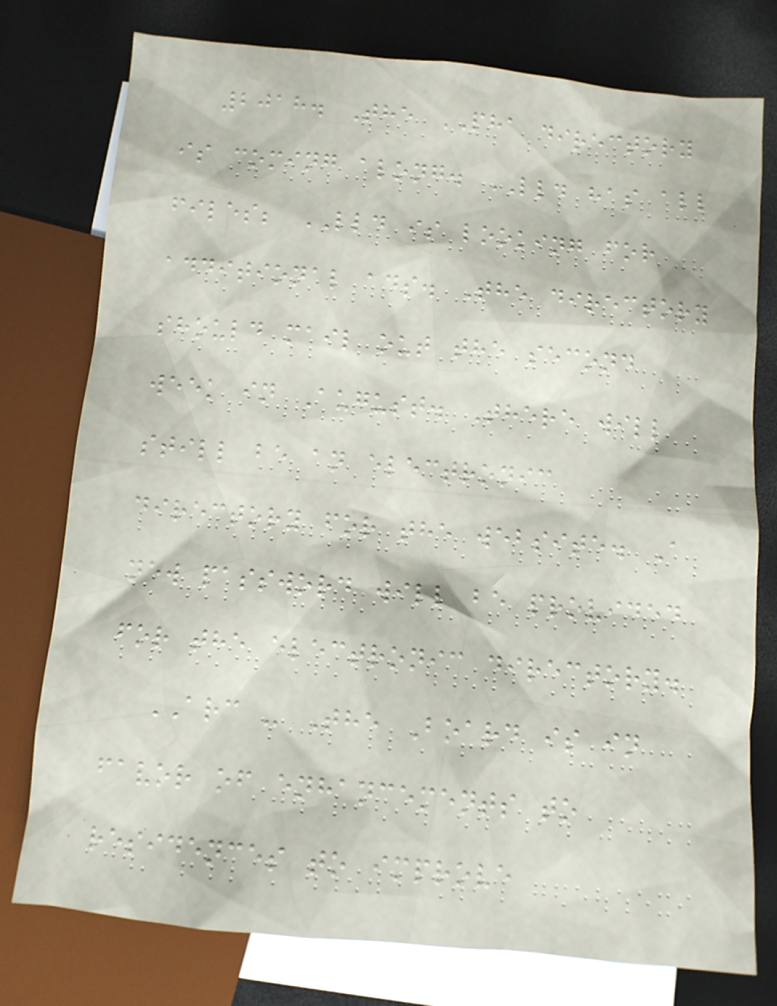2018. The PHA directory
is coming along. LLD has all
files; LLD is looking for
additional ads. The directory
should mail out the second
week in August. There will
still be an electronic
directory for the website. A
new password will be provided
for the electronic directory.
ARC - The Board is in
favor of enhancements to
residences to improve
